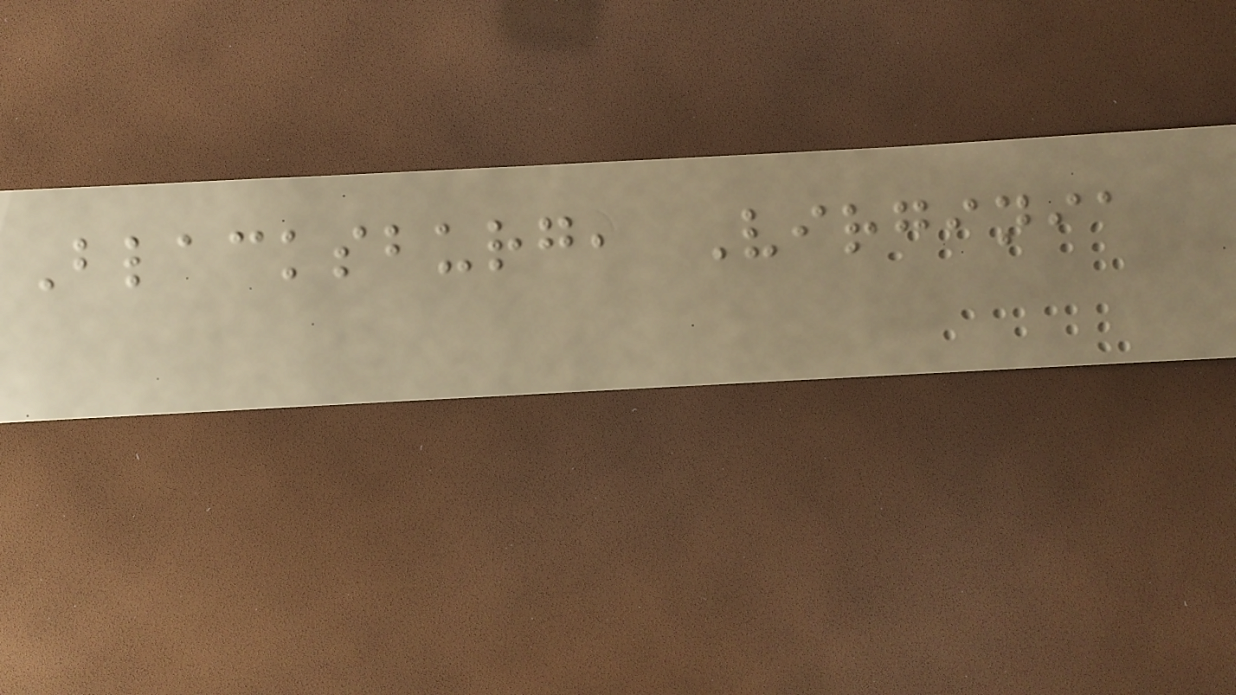Blacksburg, Virginia
